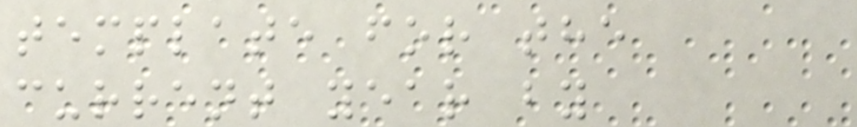template for the
current year by
